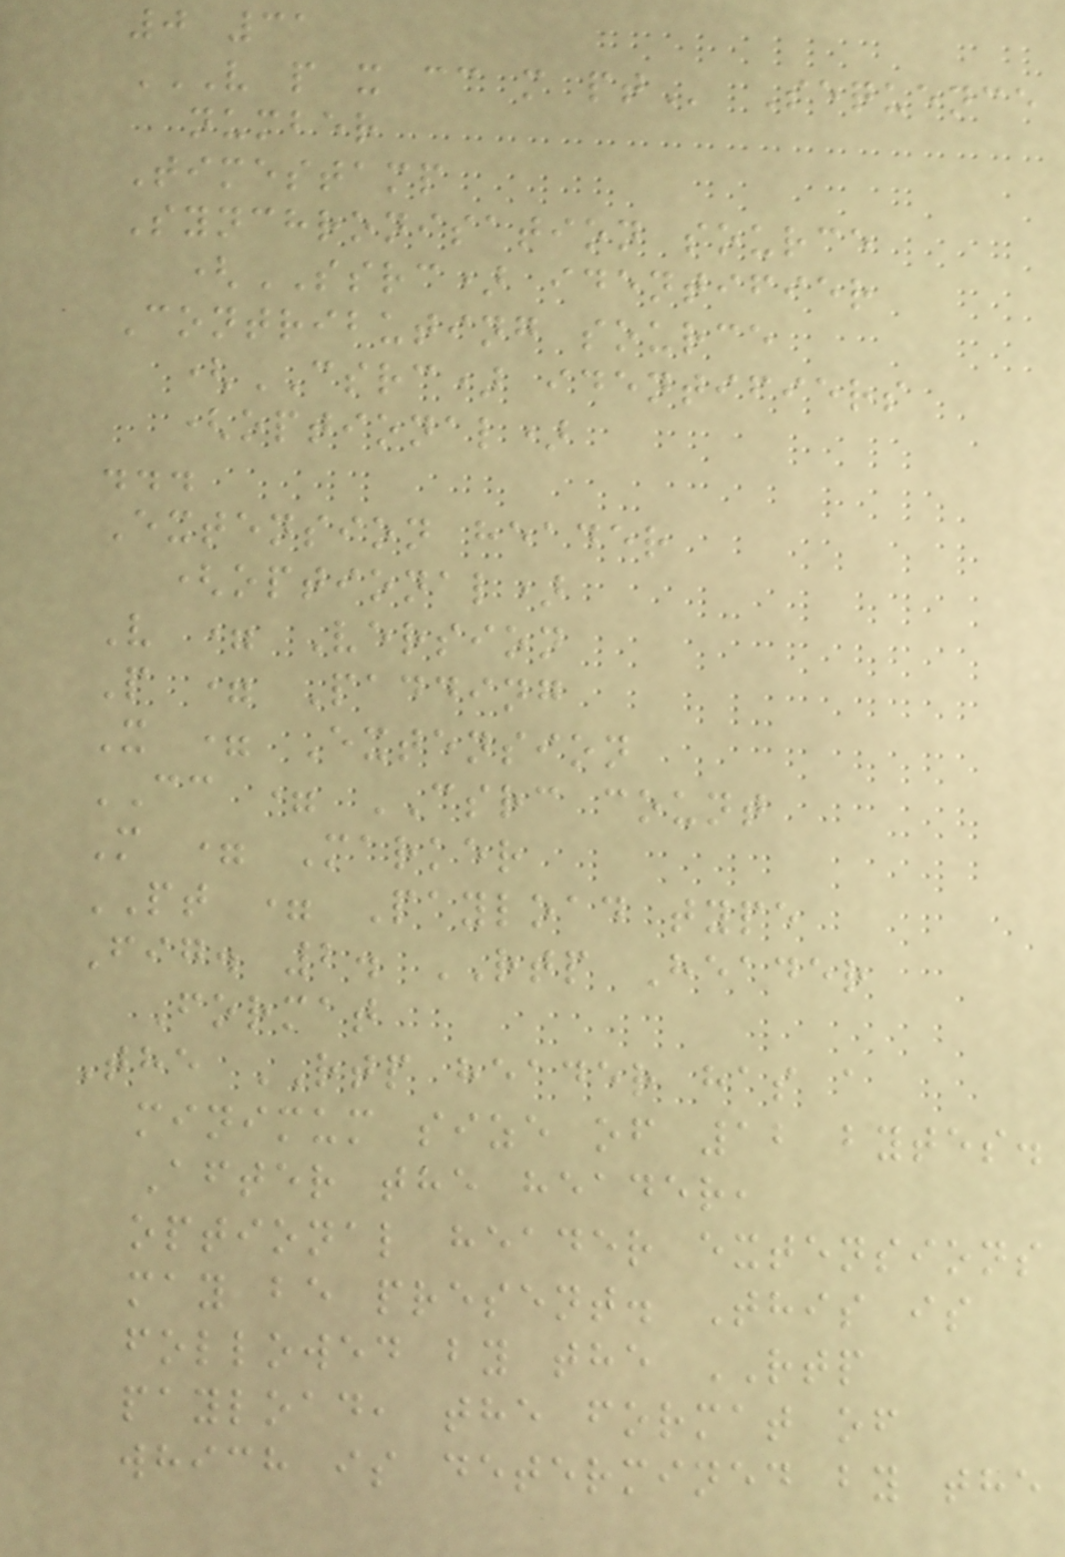0 31
V P X CC M PT Sequence
number
Timestamp
Synchronisation source
(SSRC) identifier
Contributing source
(CSRC) identifiers
(optional)
...
Extension header
(optional)
V = Version
P = Padding
X = Extension
CC = CSRC count
M = Marker
PT = Payload type
Fig. 2. RTP Header
Format
The RTP header has a
minimum size of 12 bytes.
After the header,
optional header extensions
may be present. This is
followed by the RTP
payload, the format of
which is determined by the
